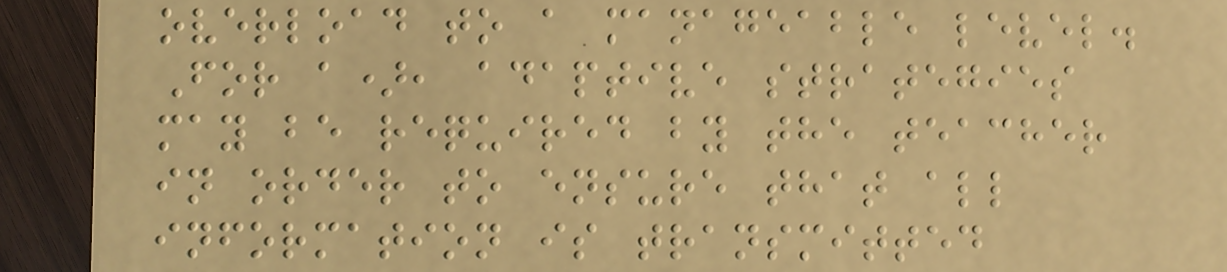overload to a manageable level.
For a), adaptive strategies
may be required by the teacher
in order to ensure that all
information is transmitted
